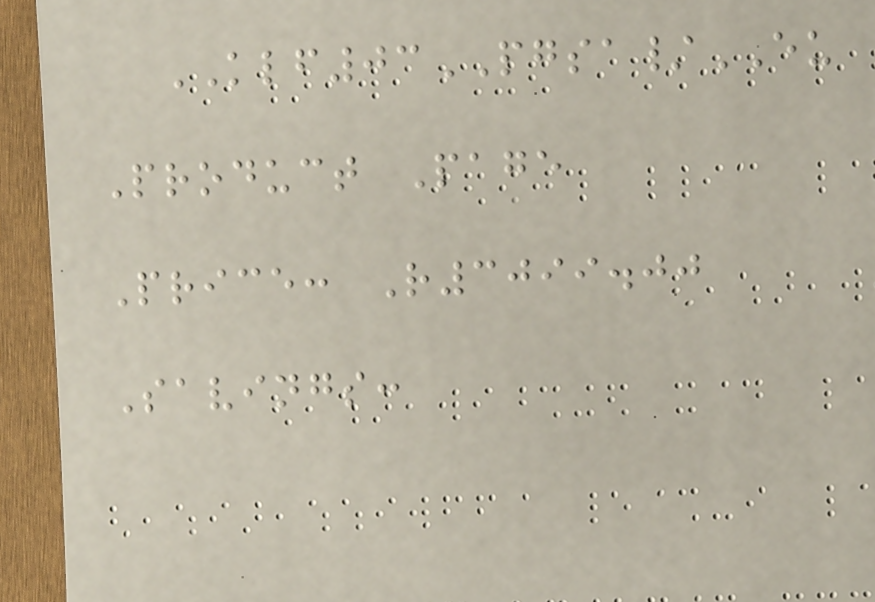KLF03PGSA/EU
Product Page
Price: R3099.00
Savings:
